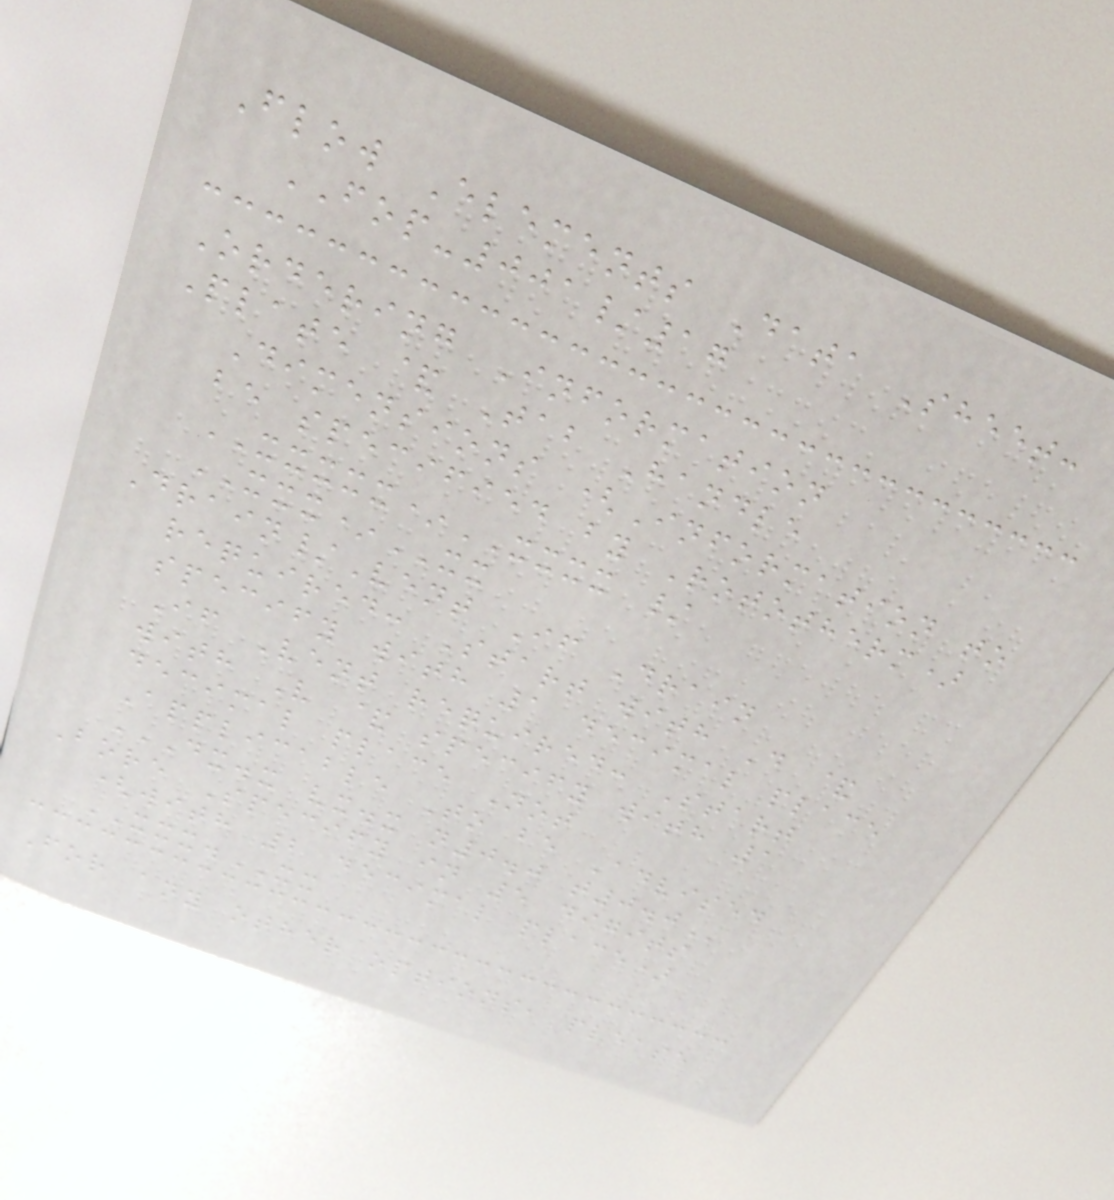Flow Elements Data Sheet:
FOP-001/17
Ordering Information
Plate & Tab Handle
Dimensions (Information to
be specified by Rototherm)
XXXXX*XXXX /
XXX*XX
Drain/Vent If Drain
required: Start with D &
specify with 1 decimal place
If Vent required: Start
with V & specify with 1
decimal place Not
Applicable To be Advised
DX.X VX.X N0.0 T0.0
Bore Specify in 5 digits
(with 2 decimal place)
XXX.XX
For any other options, please
